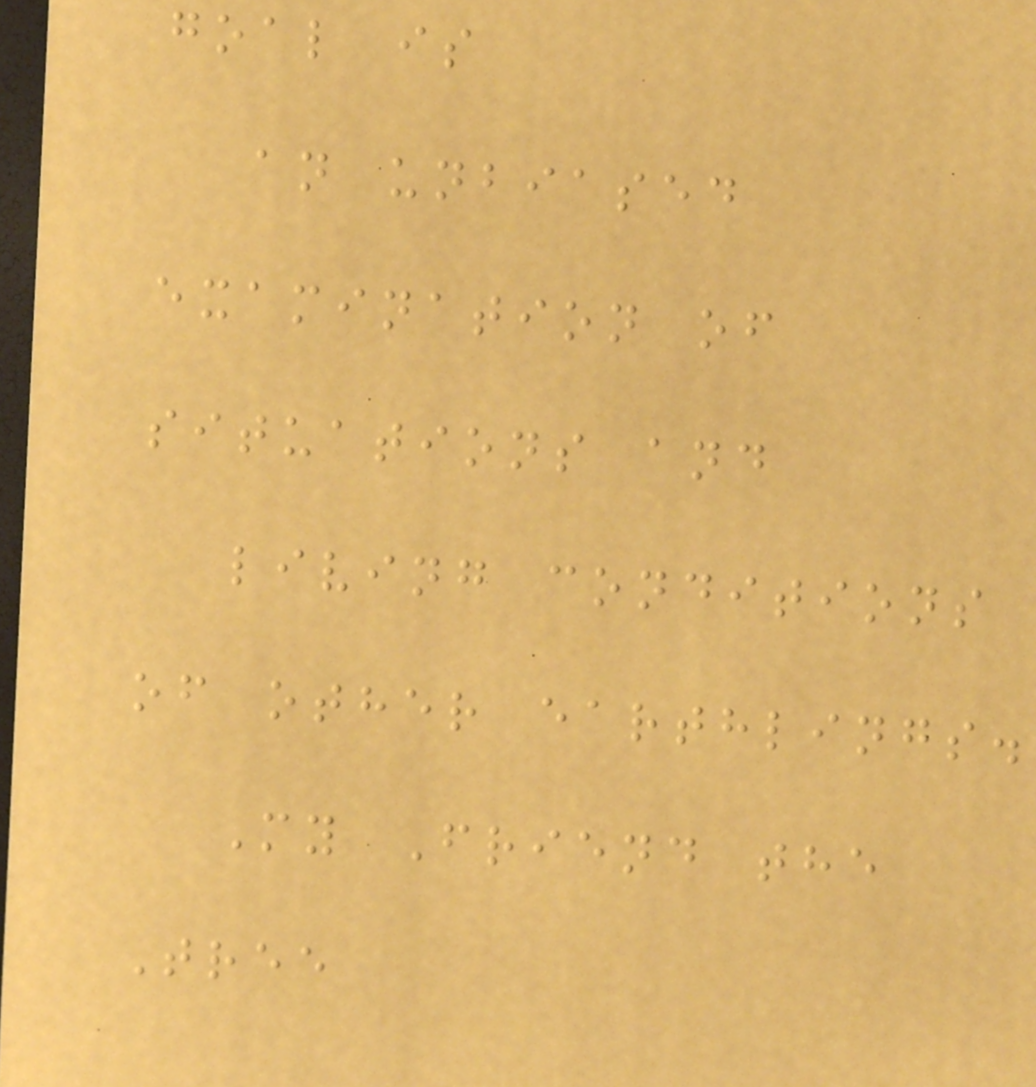goal is
an unbiased
examination of
situations and
living conditions
of other earthlings.
My Friend the
Tree
